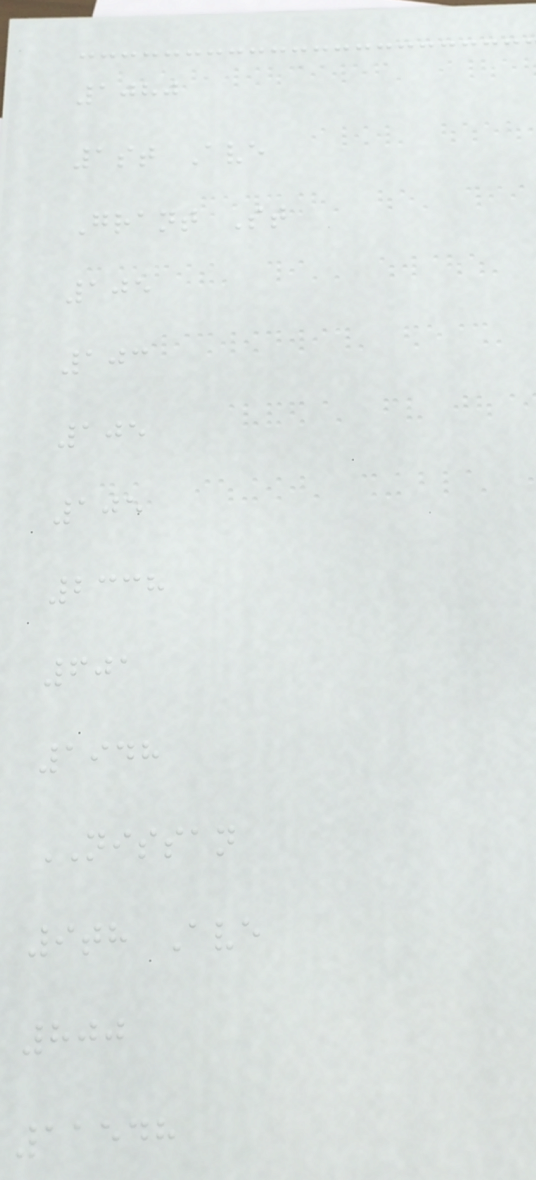1080
1st Ave
Grant St
105
103
105
105
2338
601
1948
NISSAN
9th Ave
800
11548
